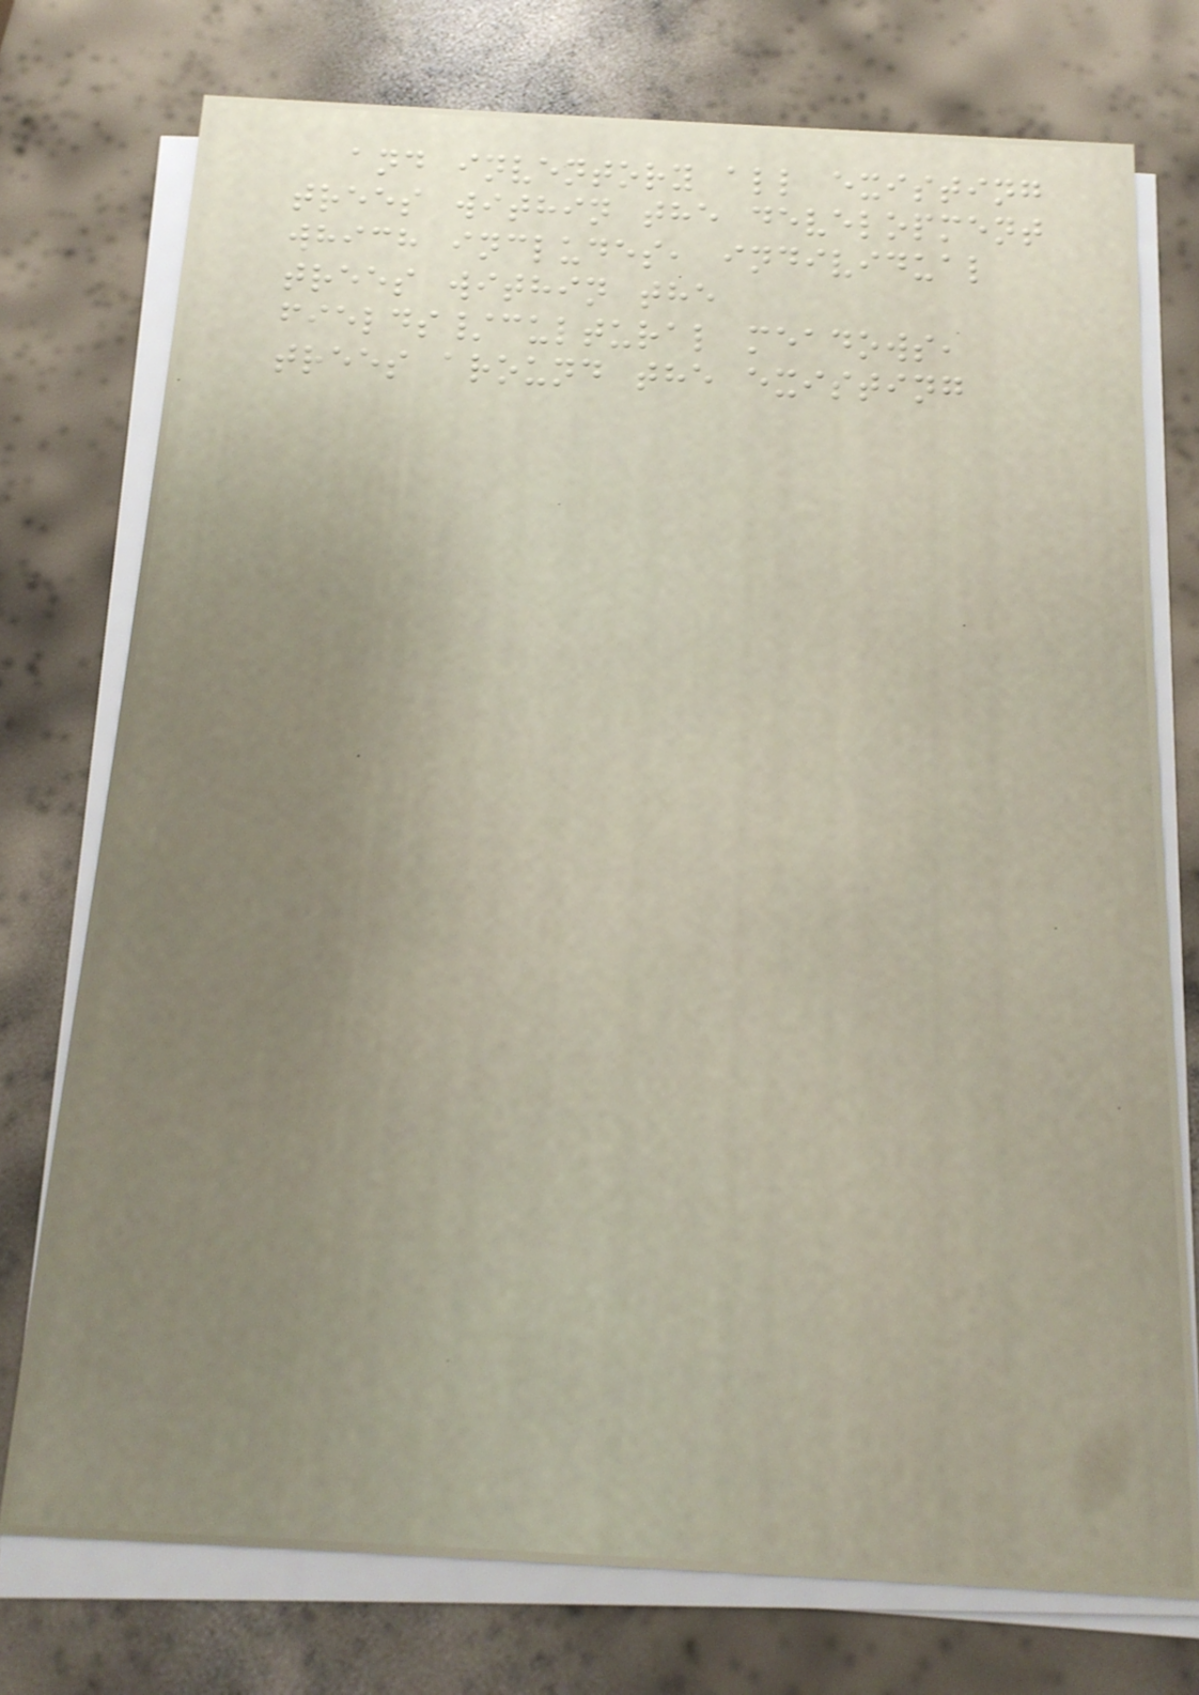and inventory all existing
trees within the development
which includes, individual
trees within the
fields/cultural meadows,
trees around the existing
